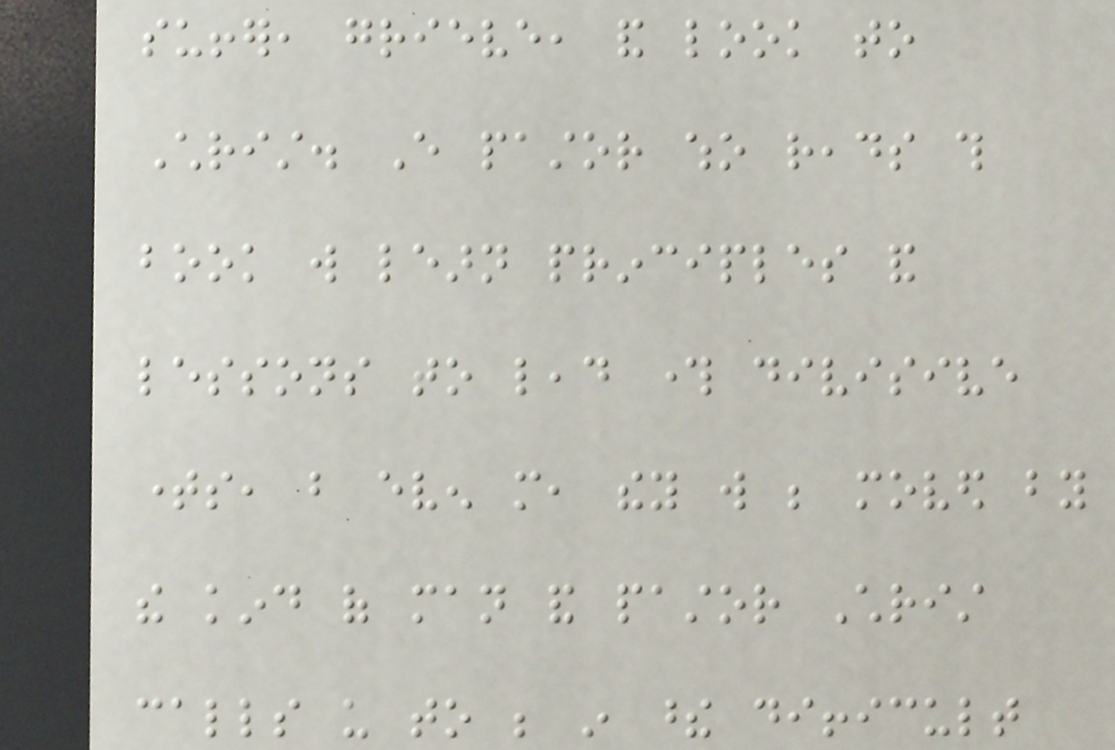suffer, grieve, and look to
Christ. Every pastor who reads this
book will learn principles and
lessons to lead through divisive
times, but even more, they will be moved by
the kind of man and pastor Christ
calls us to be in these difficult
